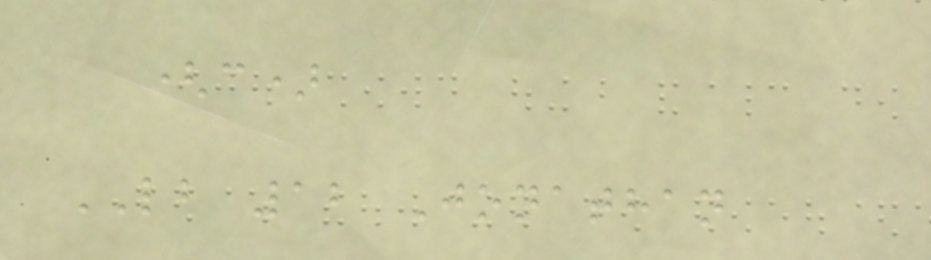(c)
LB 12 Jonathan
